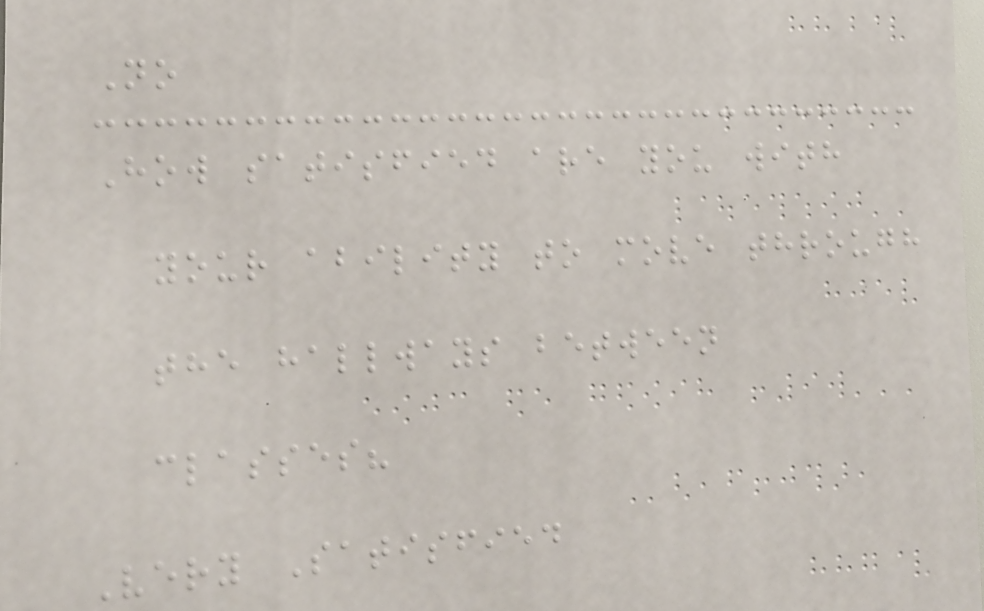No
How satisfied are you with
your ability to move through
the hallways between
classes?
Very Satisfied
